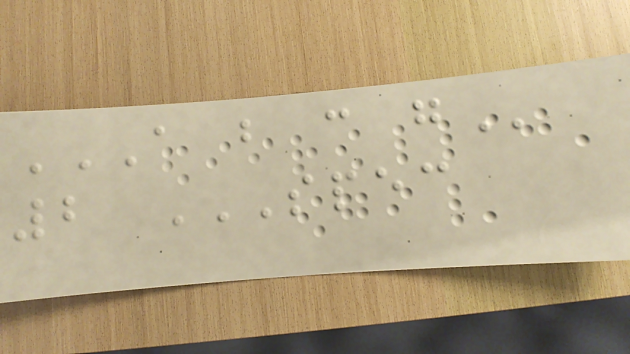A B C G
2 SPEC
